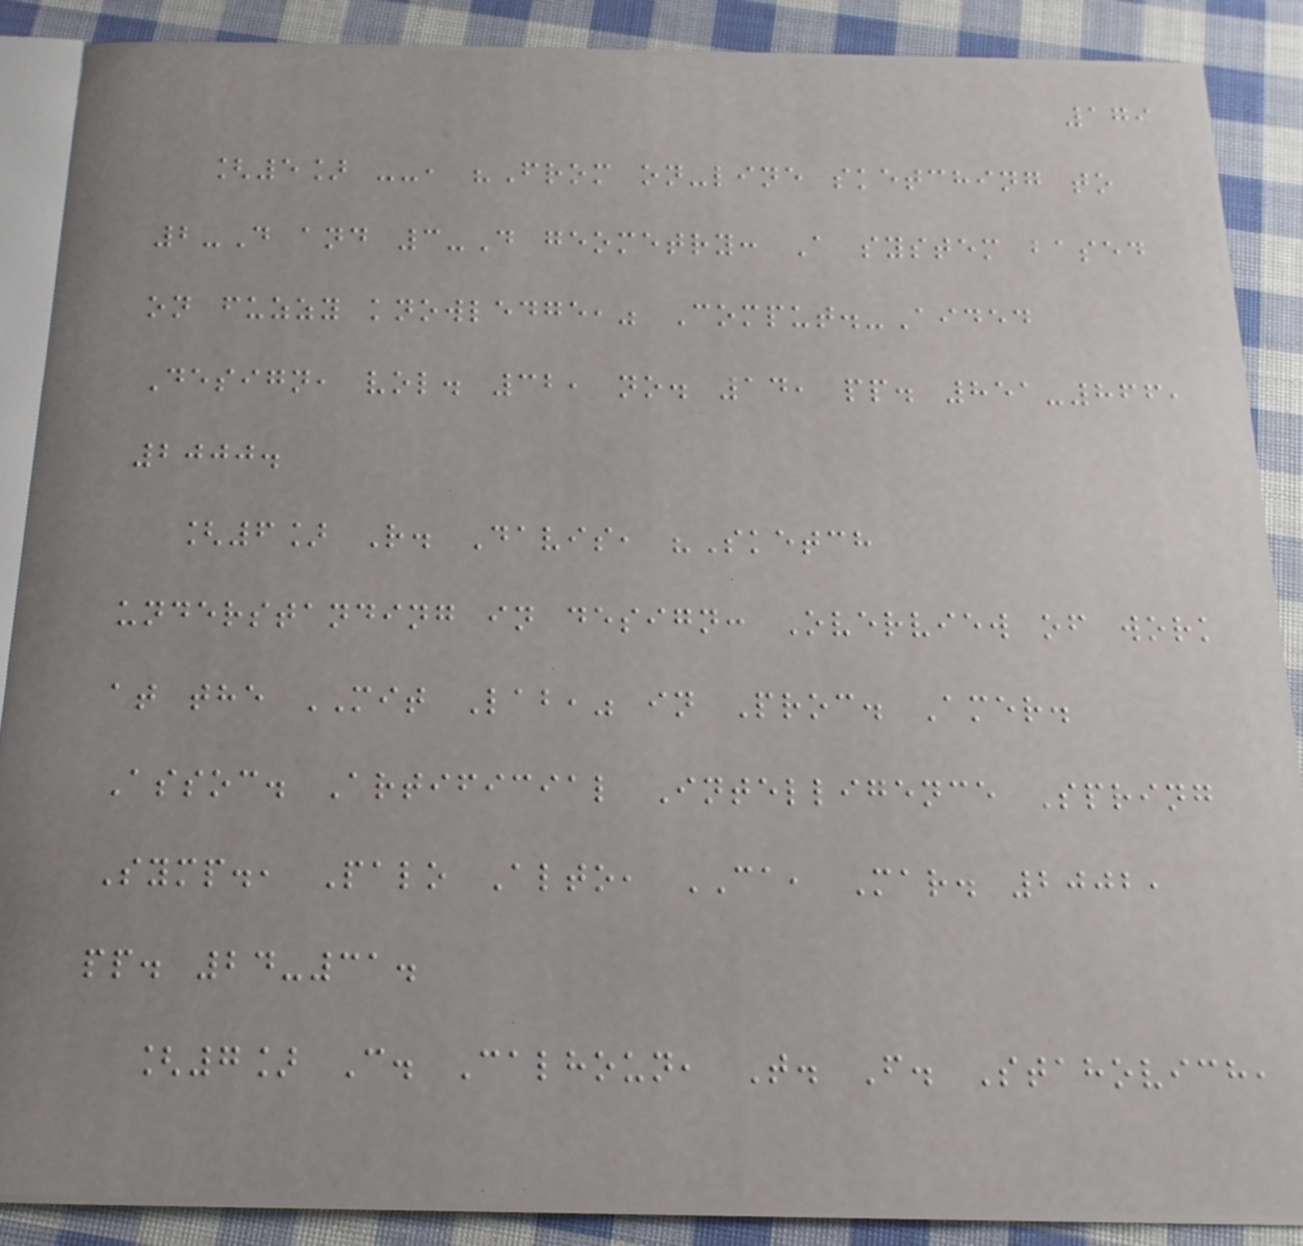179
[5] --, "From on-line sketching to
2-D and 3-D geometry: A system based
on fuzzy knowledge," Comput.-Aided
Design, vol. 32, no. 14, pp. 851-866,
2000.
[6] R. Davis, "Sketch
understanding in design: Overview of work
at the MIT Lab," in Proc. Amer.
Assoc. Artificial Intelligence Spring
Symp., Palo Alto, CA, Mar. 2002,
pp. 24-31.
[7] C. Calhoun, T. F. Stahovich,
